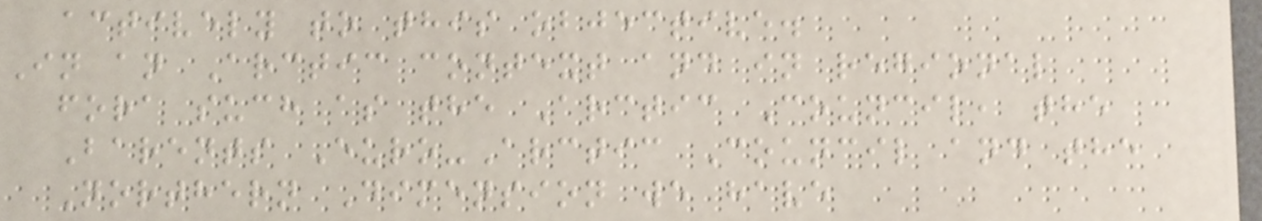actively to this objective.
In an Arctic context and in regional
fora such as the Arctic Council, the
Barents Euro-Arctic Council and the
Northern Dimension we have
